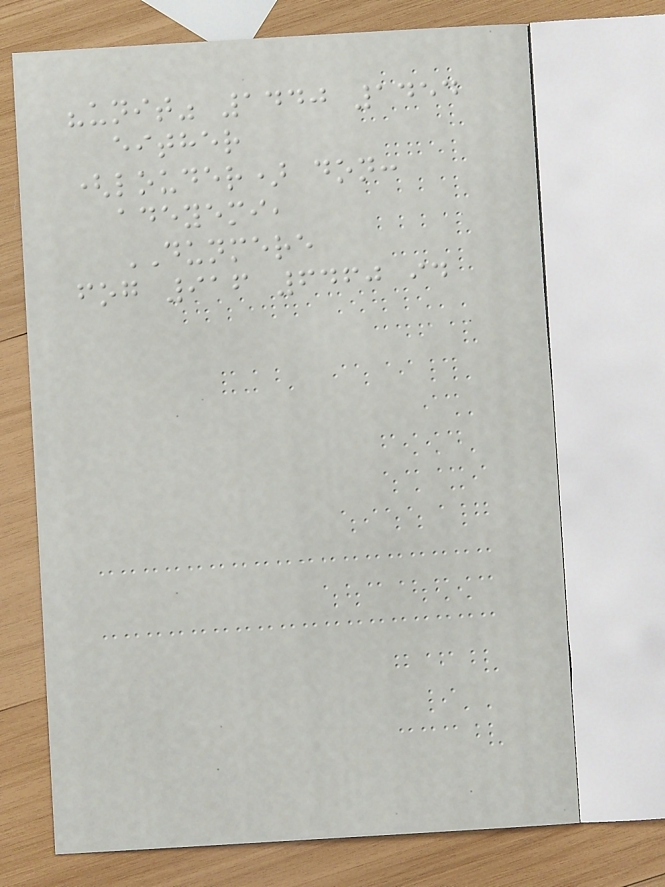"unit" 1440 1454
either
(louder) don:
adeyemi,
DUNMERE
fog 916 6460 id
